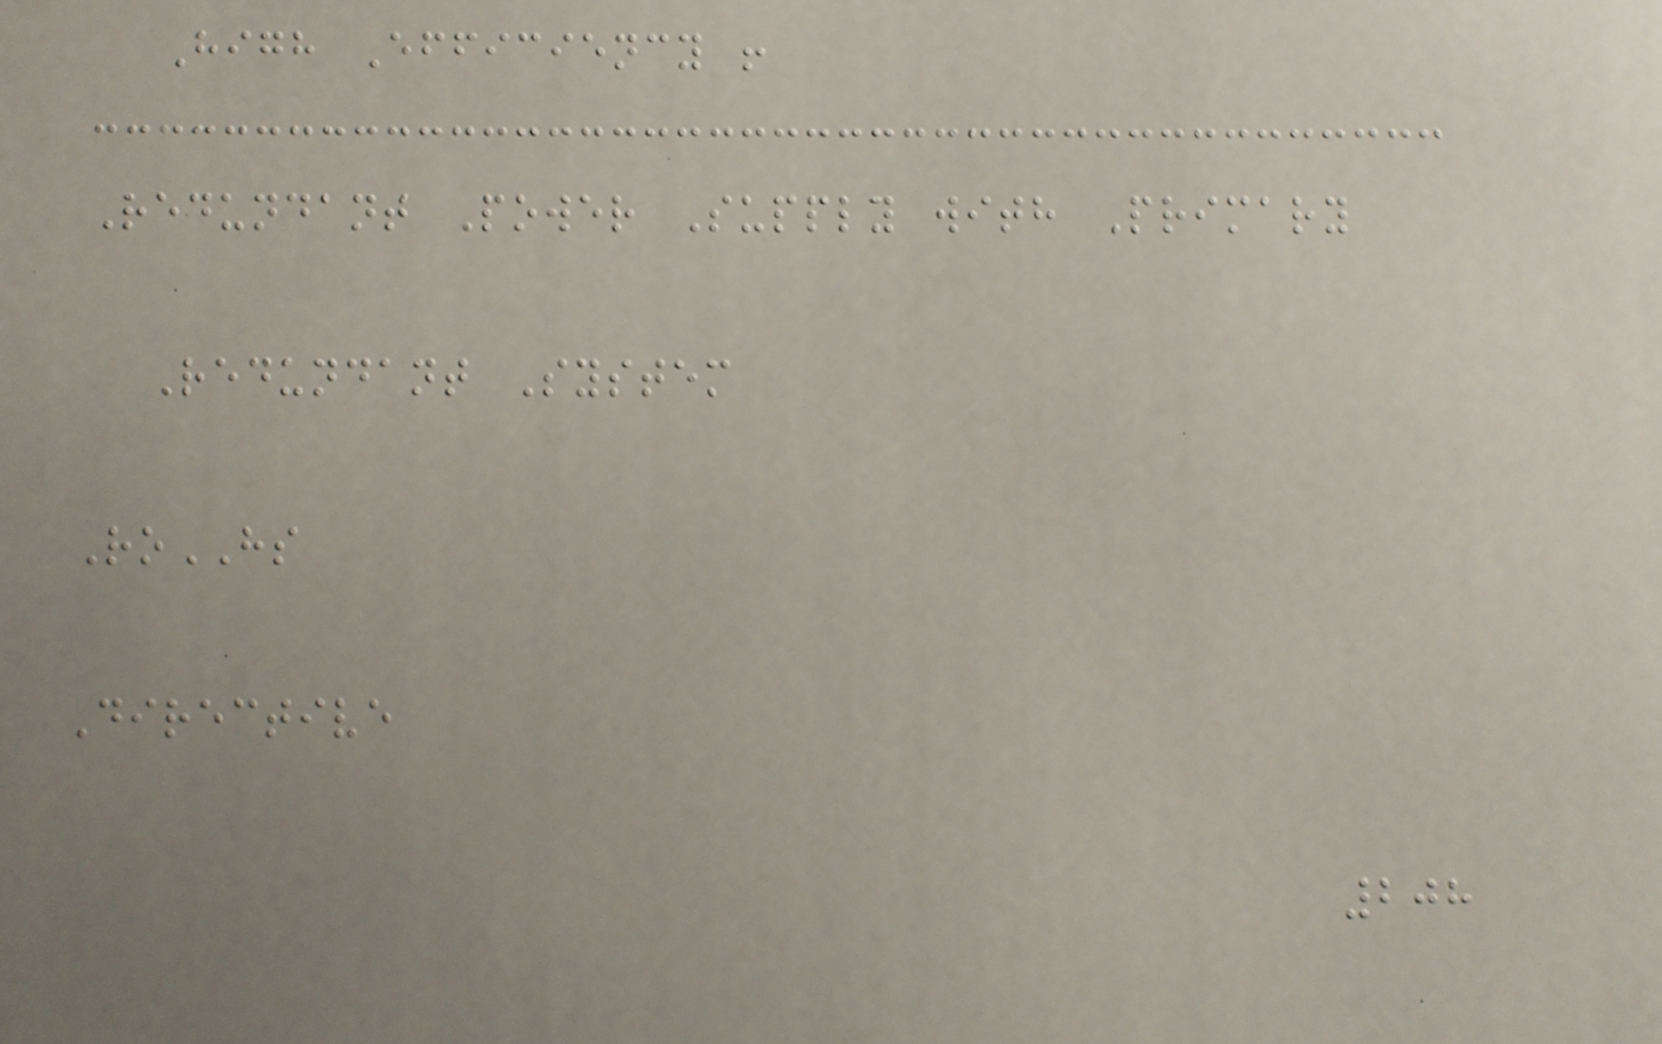High Efficiency !
Redundant Power Supply with Primary
Redundant System
RoHS
Directive
208
